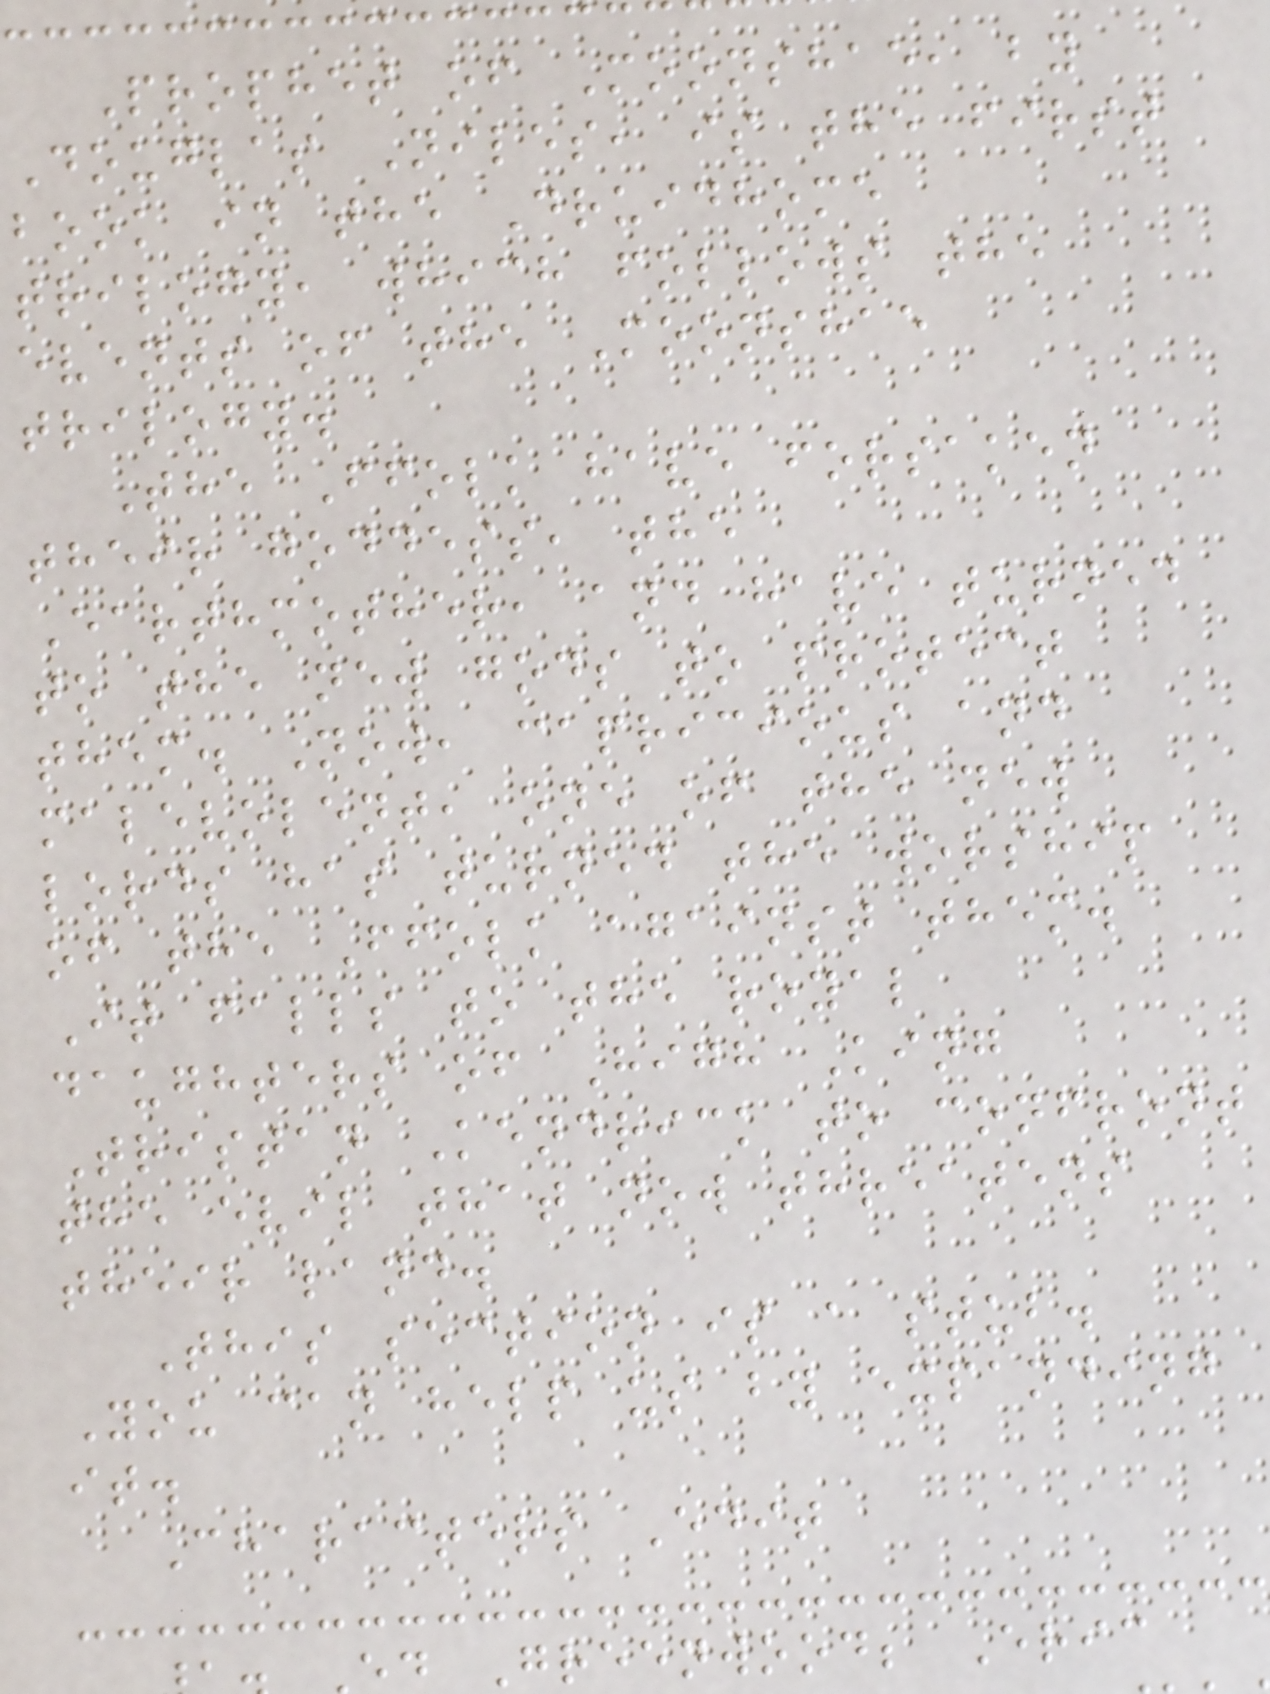Prophet of Moonshae, by
Douglas Niles, is the first
book in the Druidhome
trilogy, which follows the
events of the Moonshae
trilogy.
The Ffolk have forsaken
their goddess, the
Earthmother, and have turned
to the new gods to protect
them. Now, capricious and
malevolent, one of the new
lords has turned the worship
of the Ffolk against them.
It falls to the royal
daughters of High King
Tristan Kendrick to confront
the evil that now threatens
their land.
This section is a stub.
You can help us by expanding
it.
Characters Edit
d Greenwood; Eric
